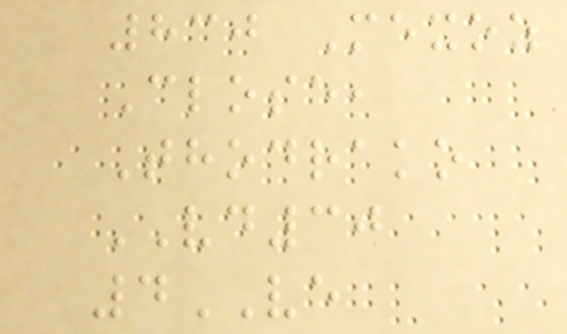830 Mexoz
Close,
Thodrako
VD30
4VE
